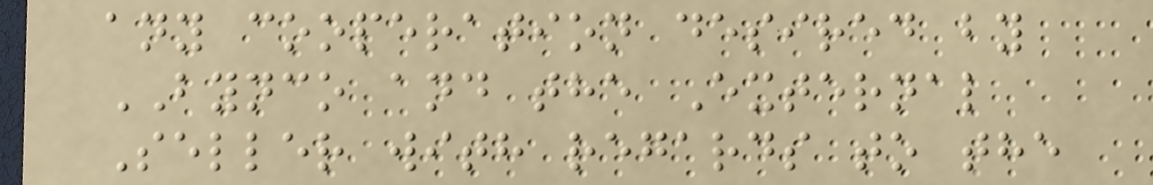any cooperation desired by
BYNCO and the External
Seller with regards to the
